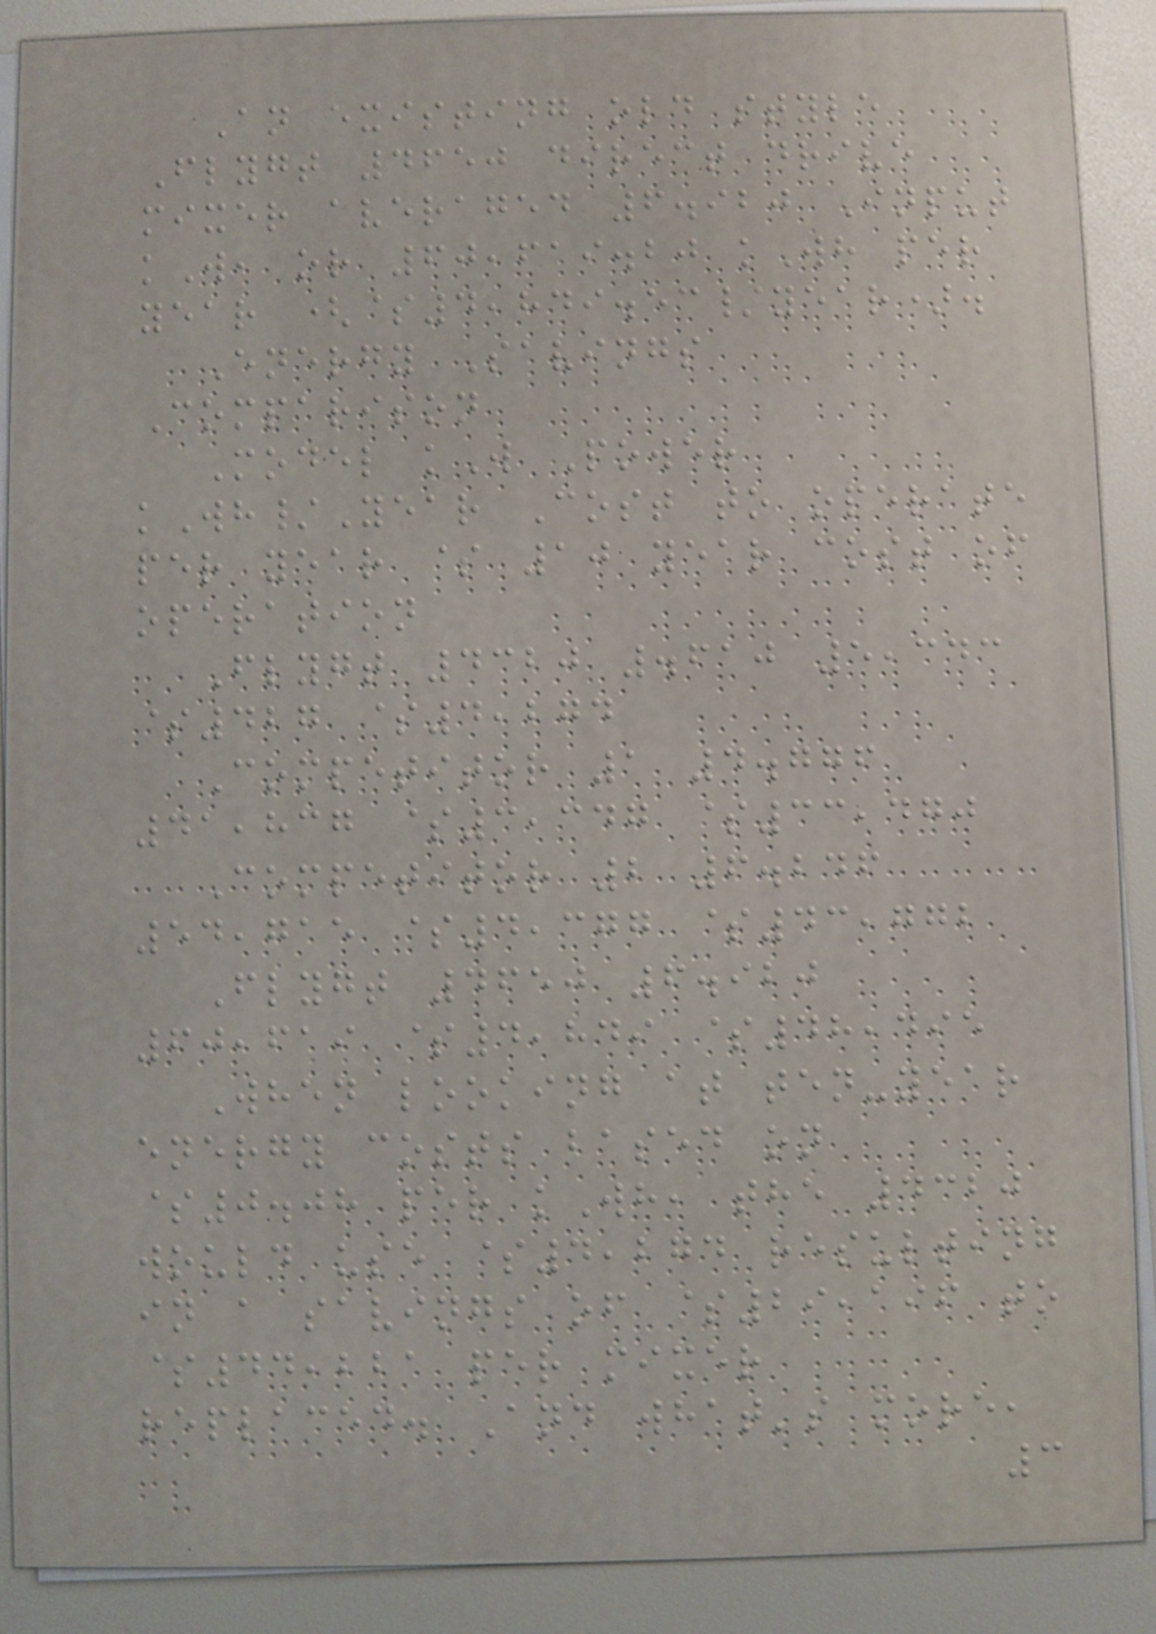An existing old style
Flygt 4650 direct drive
mixer averaged 6.920 Input
kW, or 60,619.20 kWh per
year ($4,849.53/year).
Energy Savings
Comparison
Model kW Power
kWh/Year Cost to operate
per year $ 10 year cost of
operation
Flygt 4320 .610 5,343
$427 $4,274
Competitor 1 4.776
41,837 $3,347 $33,470
Competitor 2 6.246
54,715 $4,377 $43,772
Flygt 4650 6.920
60,619 $4,849 $48,495
When looking at ten-year
energy costs based on
$0.08 per kWh, the 4320
would use $4,274 resulting
in a savings of $29,196 to
$44,221 per mixer
replaced. And what's more,
3
